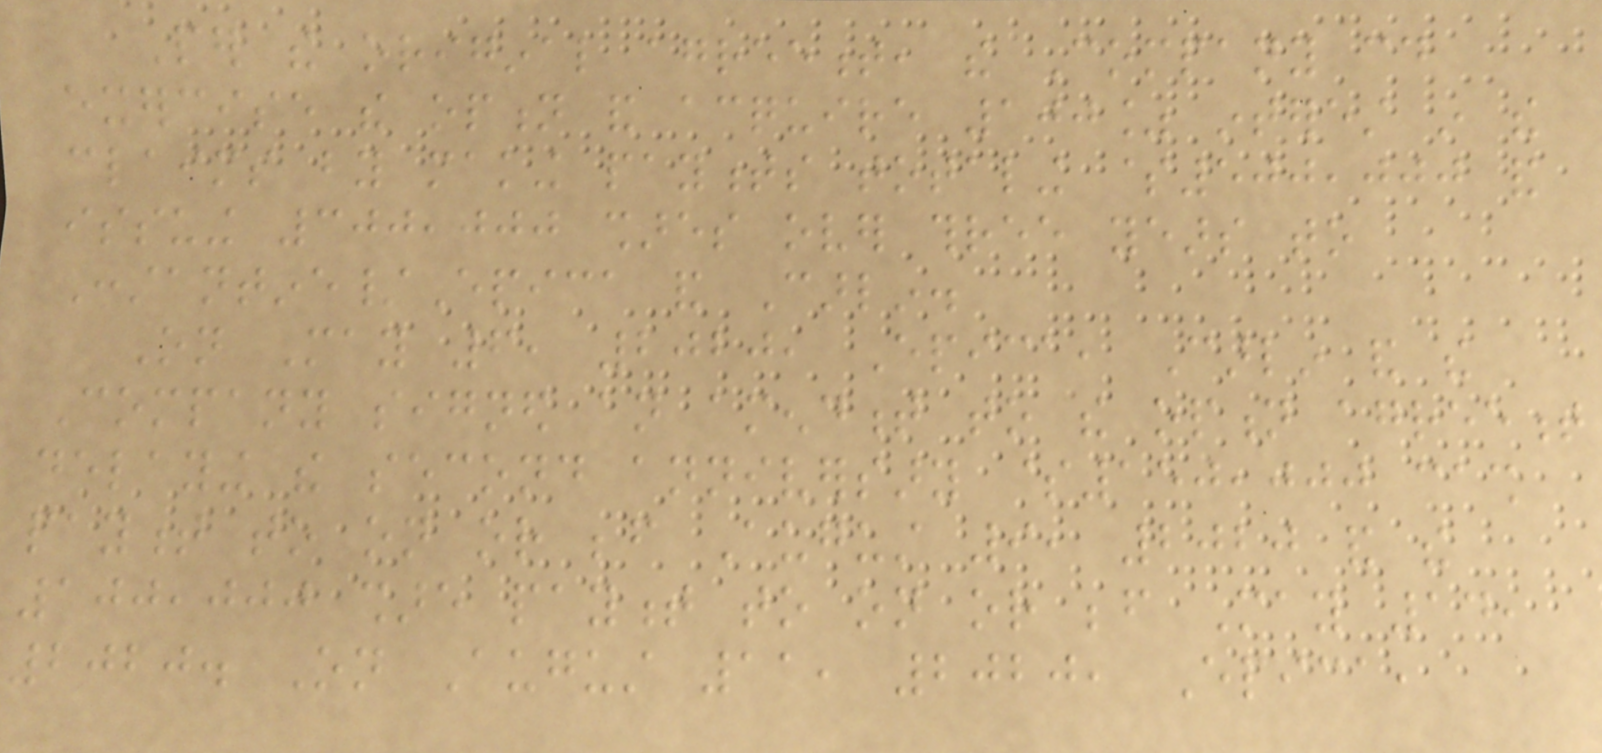Per the original agreement, the Company could
exercise the option and acquire 100% interest in the
claims by making payments totaling $500,000 and
issuing 300,000 shares over three years to
Constantine/Epica and Carlin.
On May 6, 2020, Epica, Carlin and the
Company signed an amendment to the option agreement
delaying the second anniversary $150,000 cash
payment to on or before August 9, 2020 and the
100,000 share payment to on or before May 14,
2020. On August 11, 2020, Epica,
